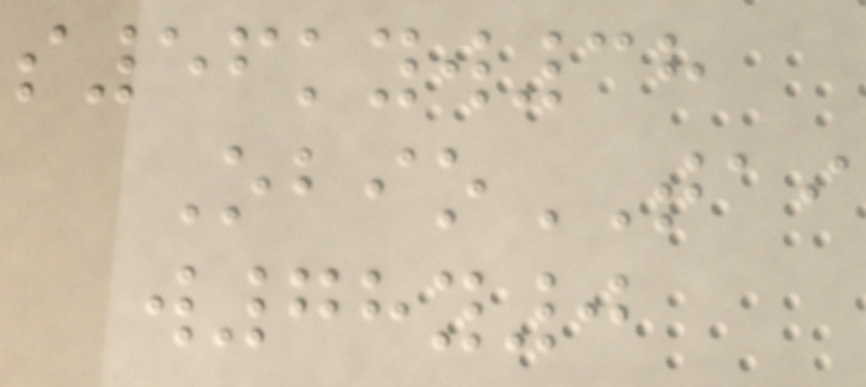s56kyw38
ObioTAI
w78y0
